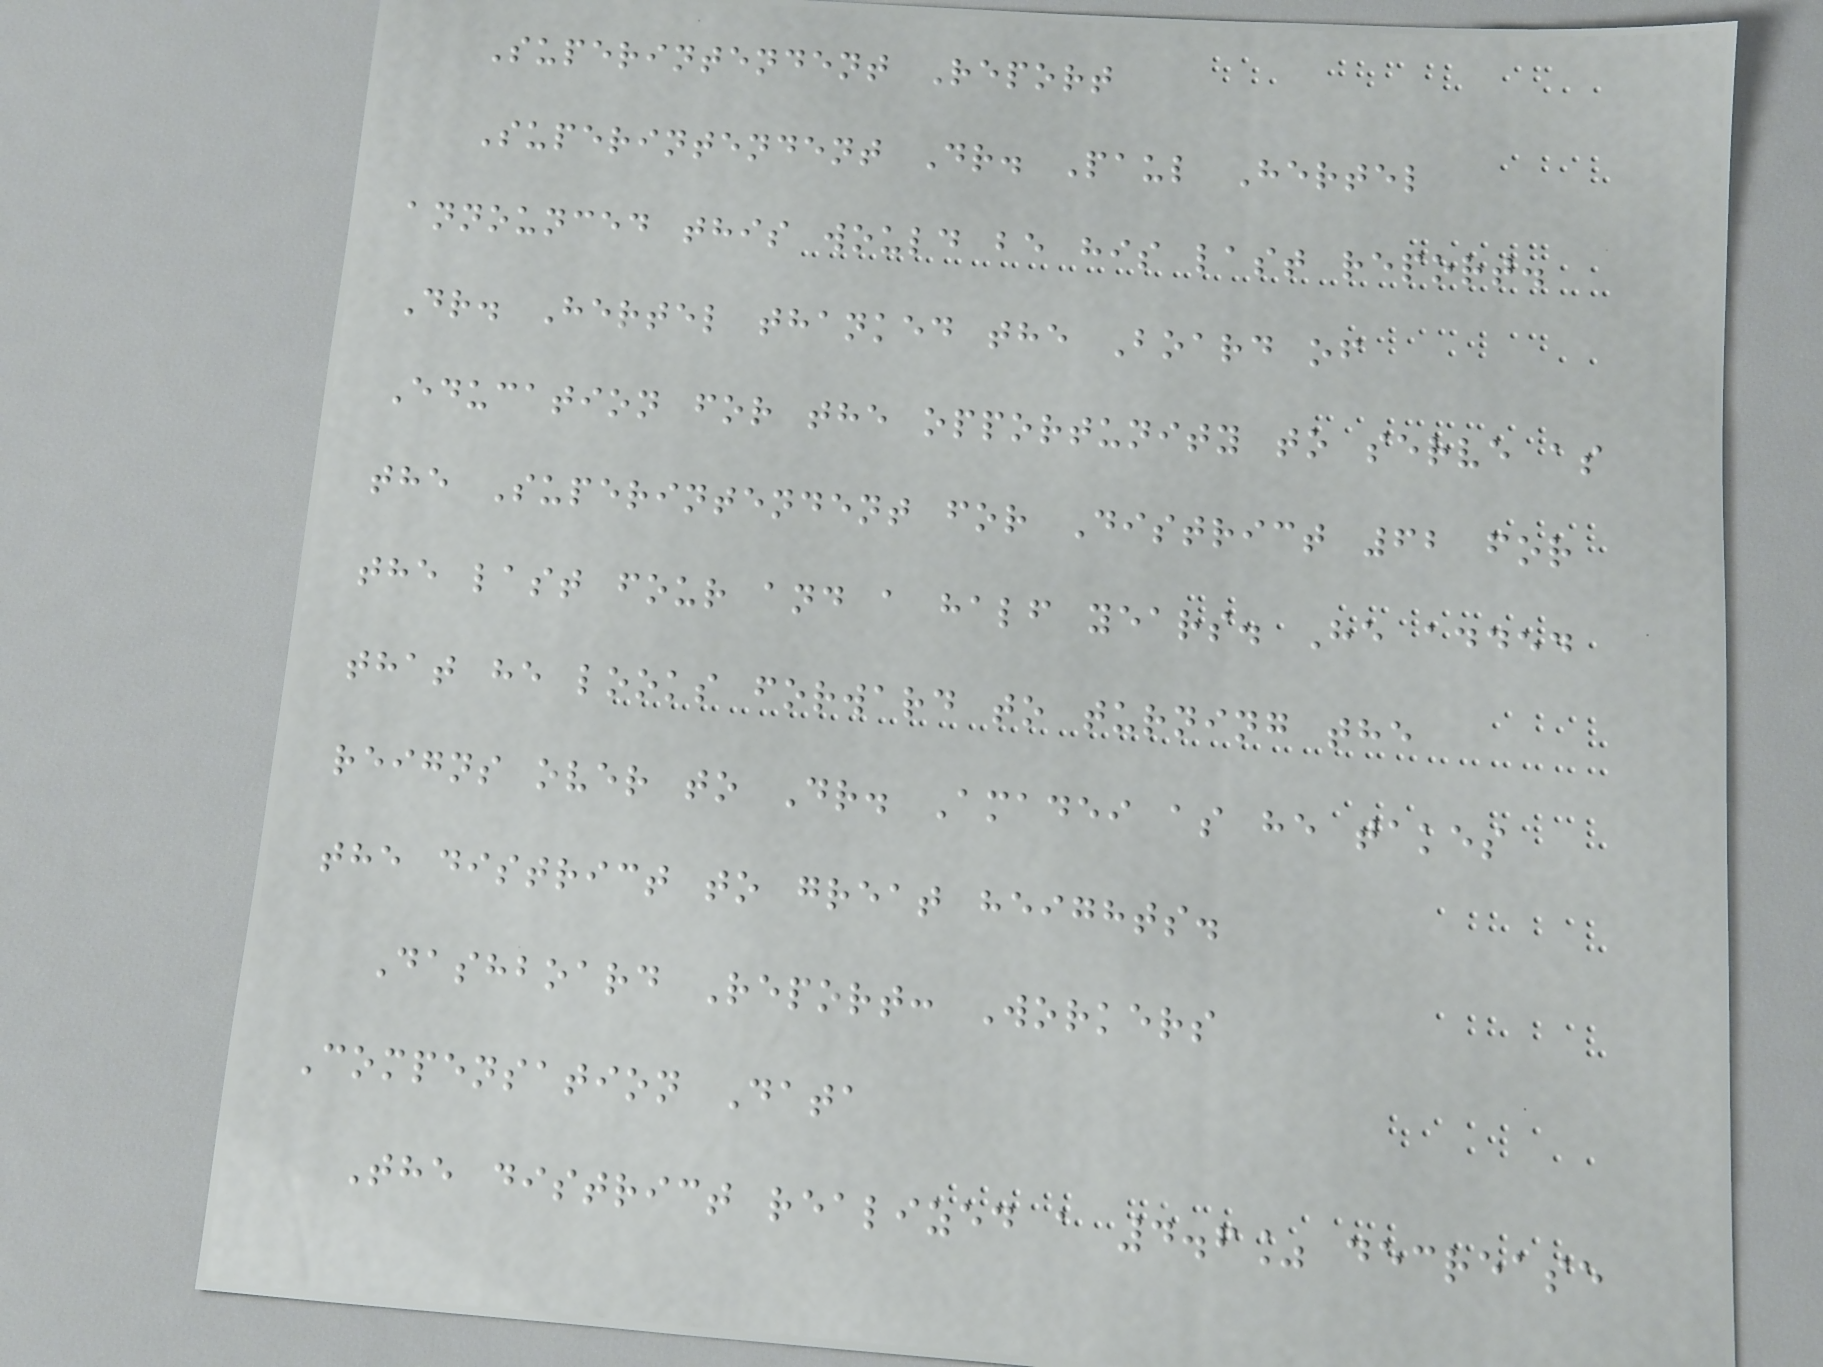Superintendent Report
Superintendent Dr. Paul Hertel
announced this would be his last report.
Dr. Hertel thanked the Board of
Education for the opportunity to serve as
the Superintendent for District 62 for
the last four and a half years. He added
that he looks forward to turning the
reigns over to Dr. Amadei as he takes
the district to great heights.
Dashboard Report: Workers
Compensation Data
The district realized a 4.6% decrease
